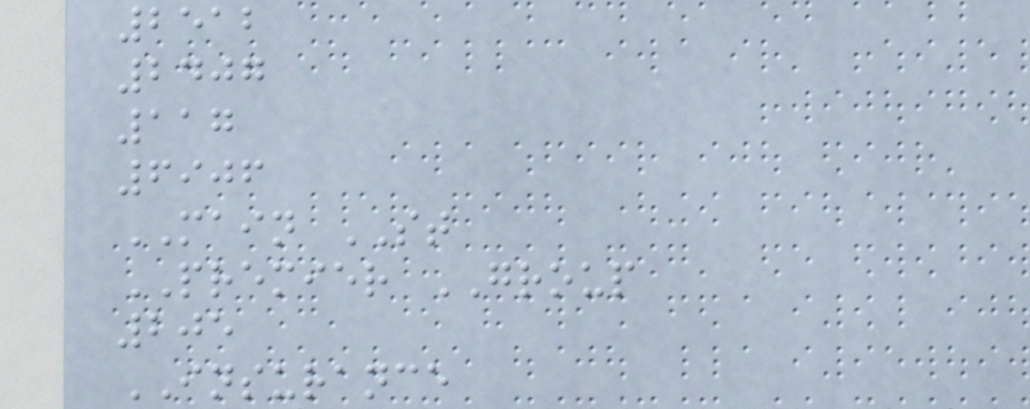2512
2407
117
6906
MAIN ST
PREMIER GROUP
205
INSURANCE
